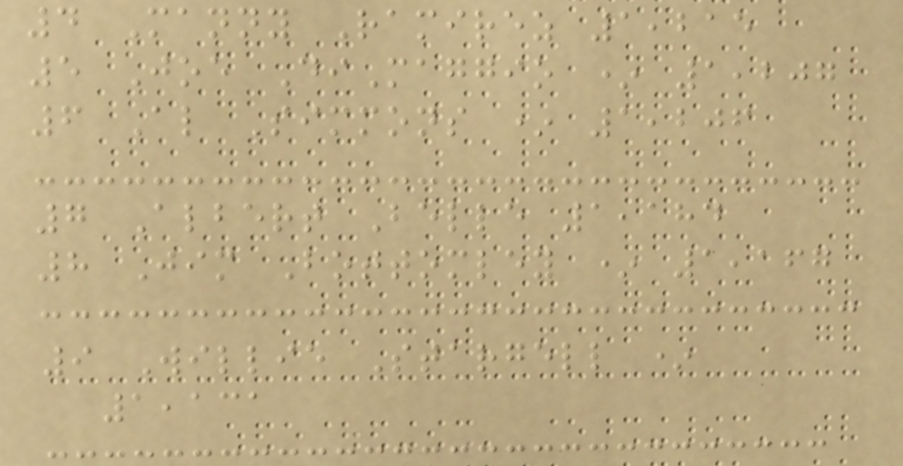4 Manny Ramirez 1,215
5 Joe DiMaggio * 1,207
6 Al Simmons * 1,206
7 Albert Belle 1,184
8 Jim Bottomley * 1,167
9 Willie Stargell *
1,131
